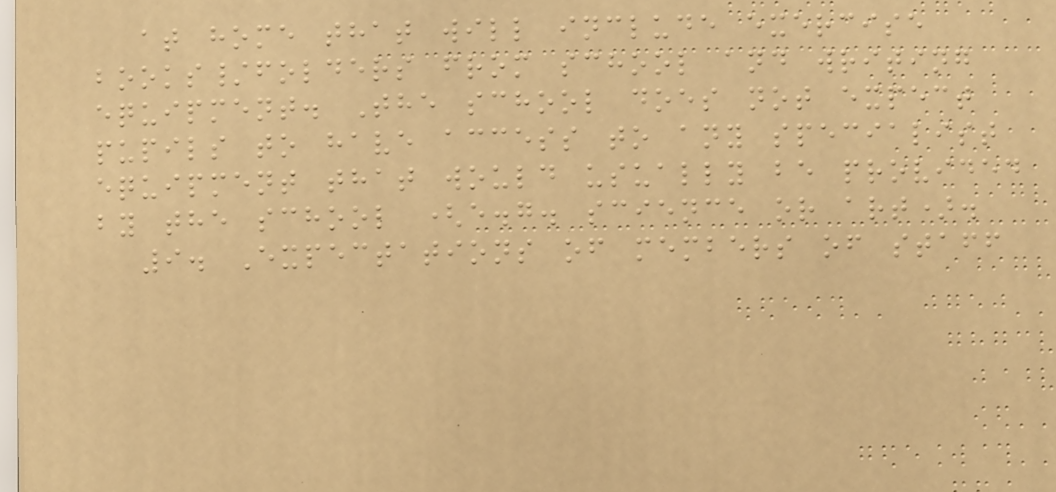at home that will include exercise
books/folders from school and writing
equipment. The school does not expect
pupils to have access to any specialist
equipment that would usually be provided
by the school (e.g. science or art).
9. Expectations of members of staff
